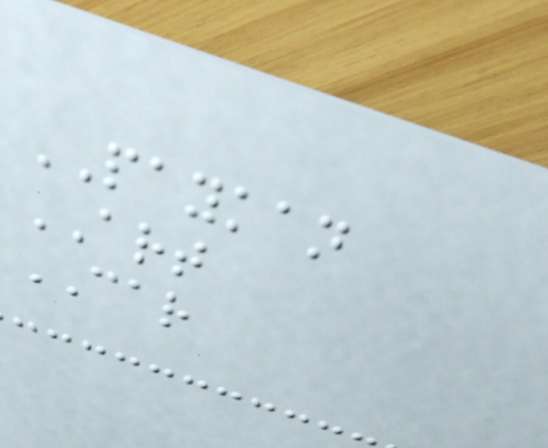PAYKAN
ART
CAR
